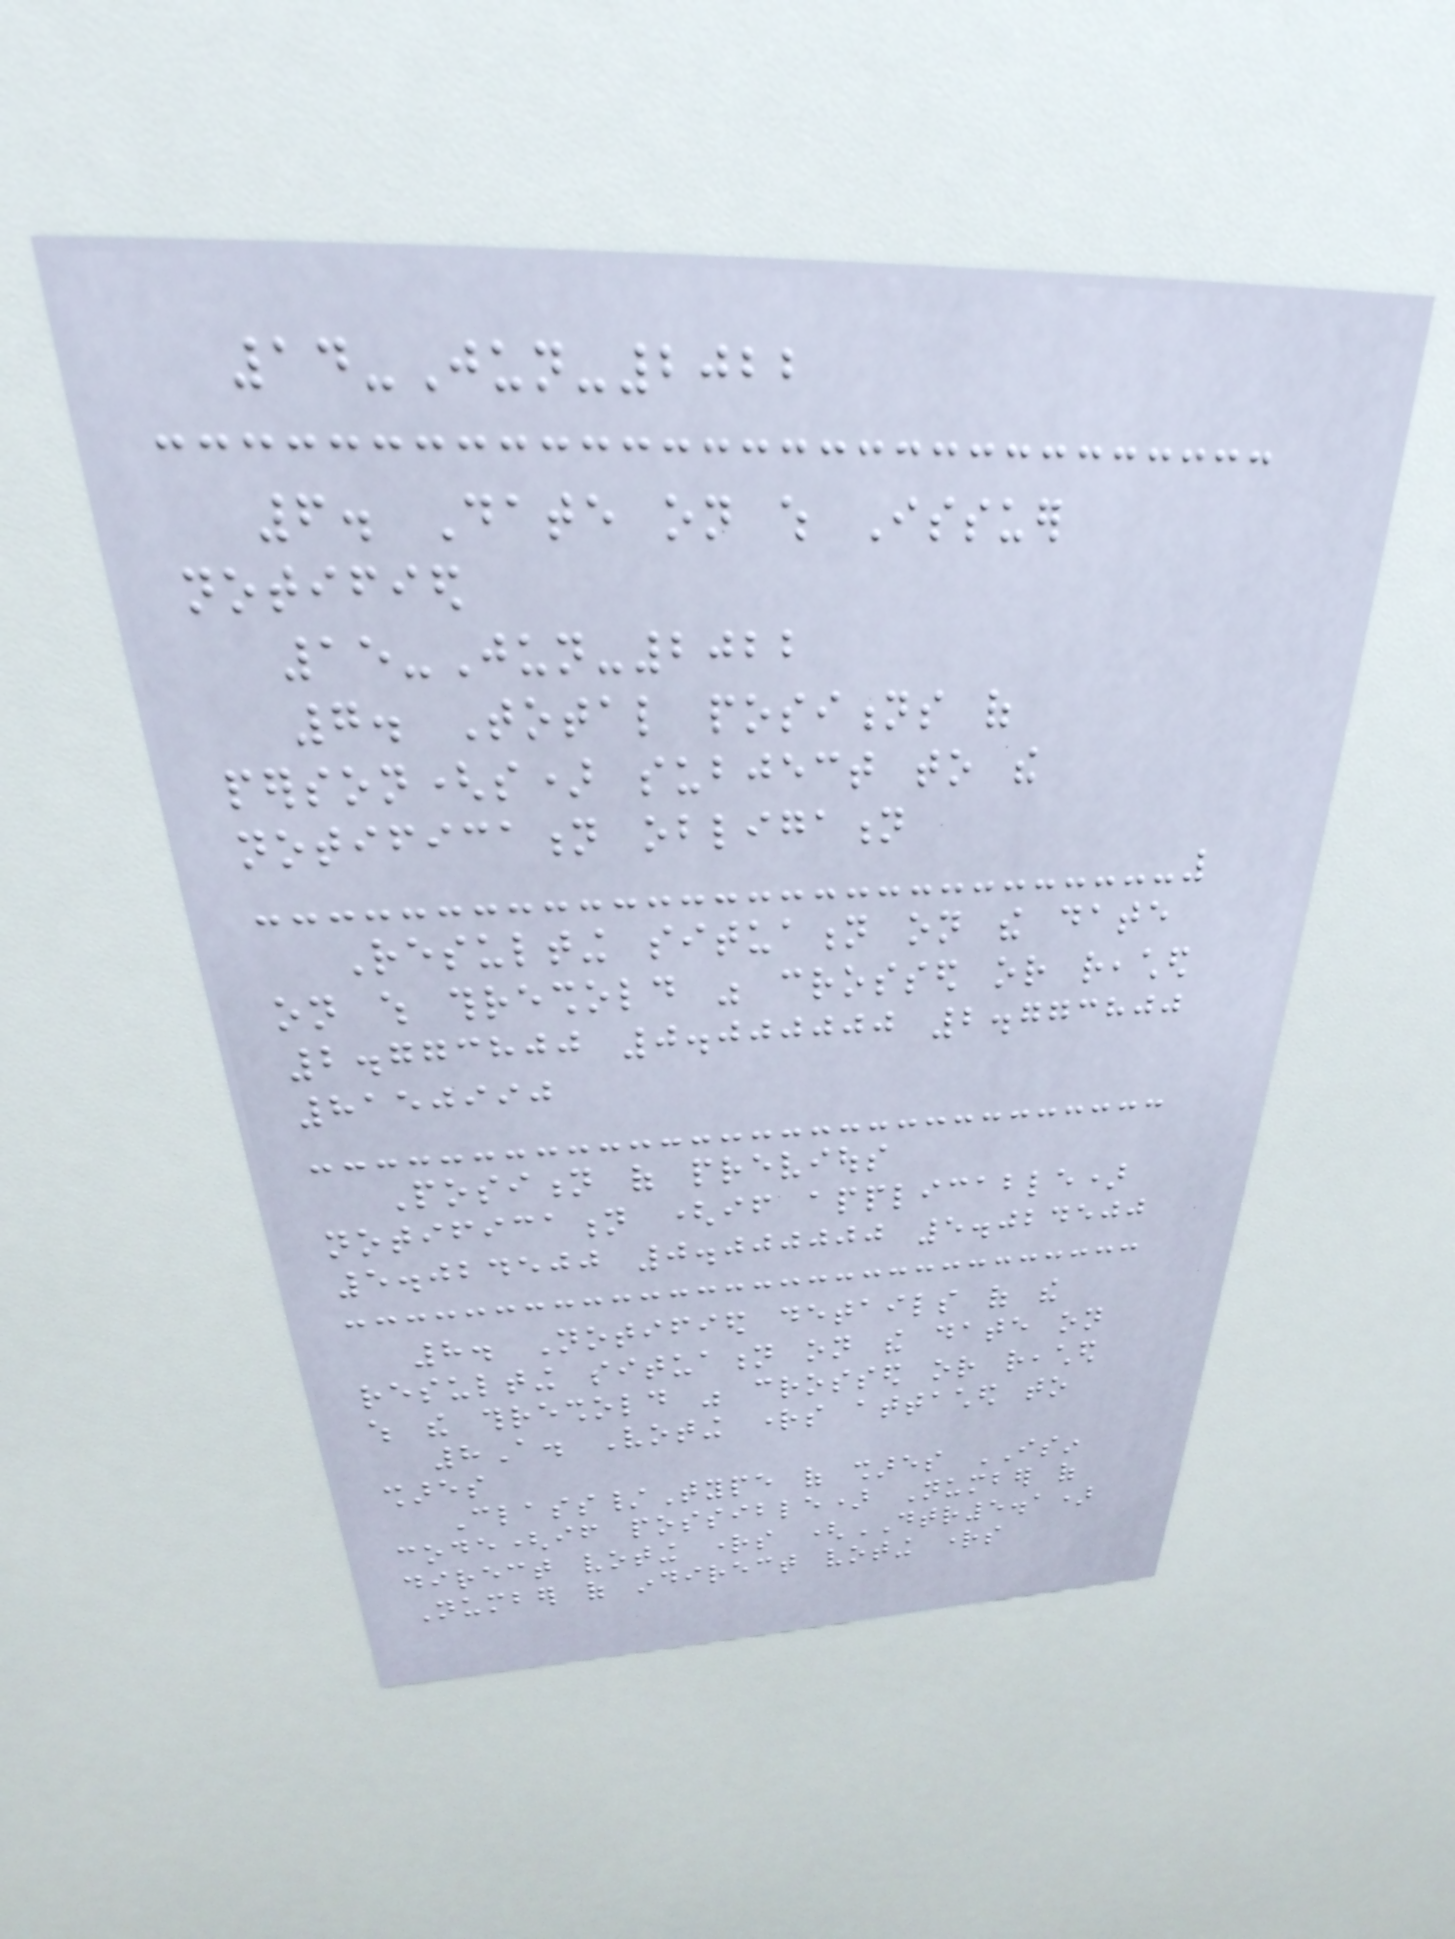14-Jun-2022
6. Date on which Issuer
notified
15-Jun-2022
7. Total positions of
person(s) subject to the
notification obligation
Resulting situation on the date
on which threshold was crossed or reached
2.773800 0.000000 2.773800
8150990
Position of previous
notification (if applicable)
5.024500 0.000000 5.024500
8. Notified details of the
resulting situation on the date on
which the threshold was crossed or reached
8A. Voting rights attached to
shares
Class/Type of shares ISIN
code(if possible) Number of
direct voting rights (DTR5.1)
Number of indirect voting rights
